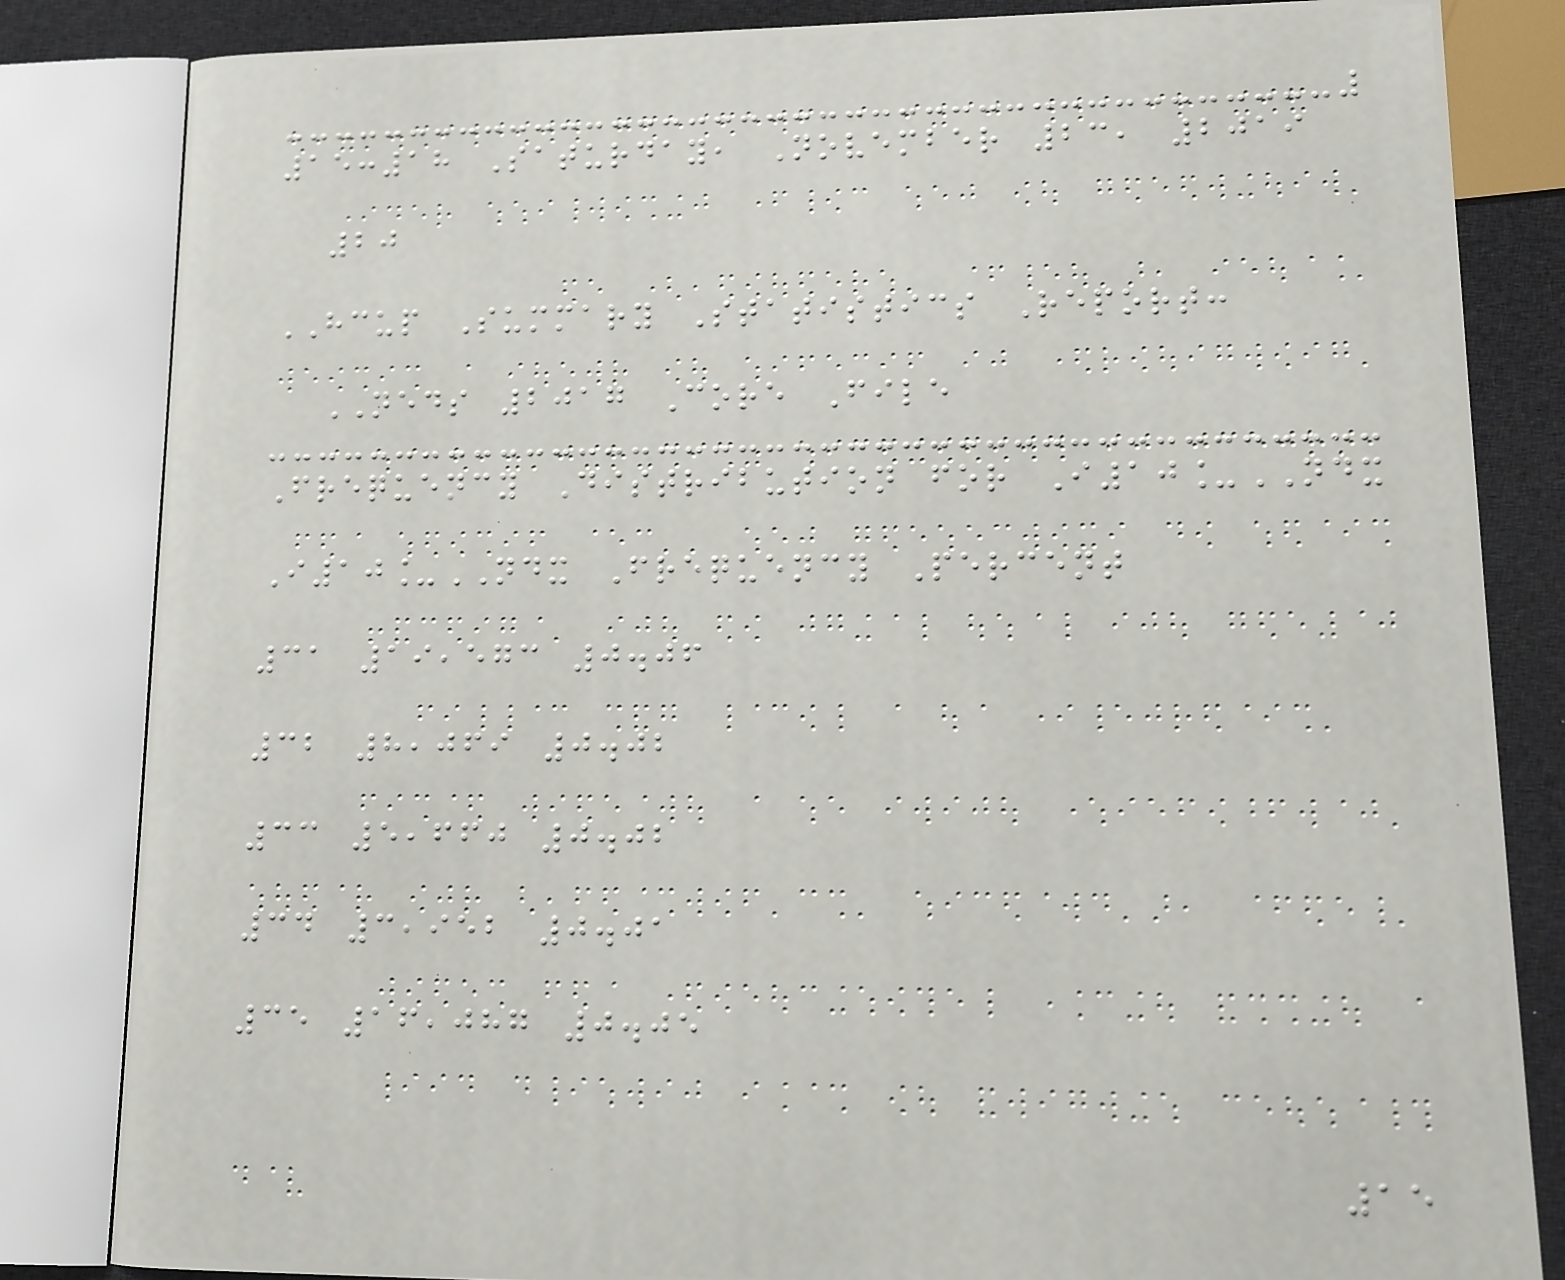15:18 Saturday, November 23, 2019
20
HCUP Summary Statistics Report:
NEDS 2017 Core File
Frequency Distribution for I10_NDX
I10_NDX Frequency Percent
31 19,573 0.06
32 8,069 0.02
33 5,660 0.02
34 3,952 0.01
35 16,087 0.05
15
